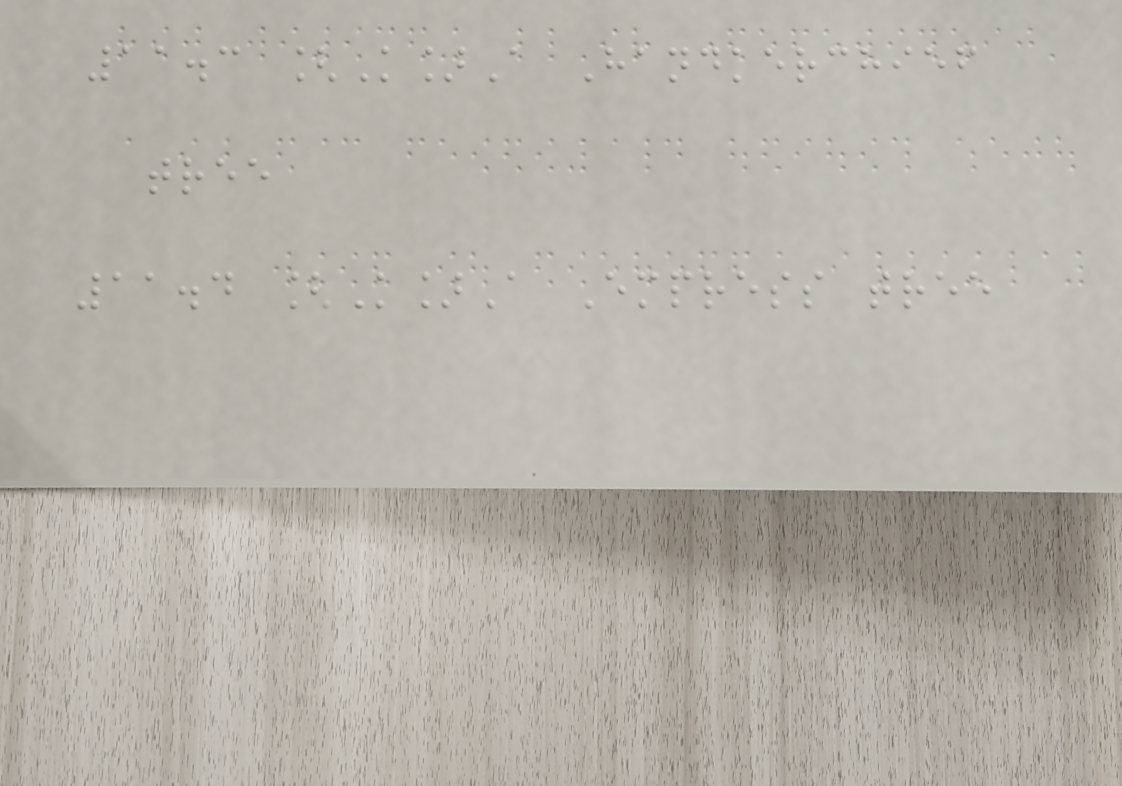11.3 [K]A Handkerchief
tree
11.4 [K]A Empress tree
